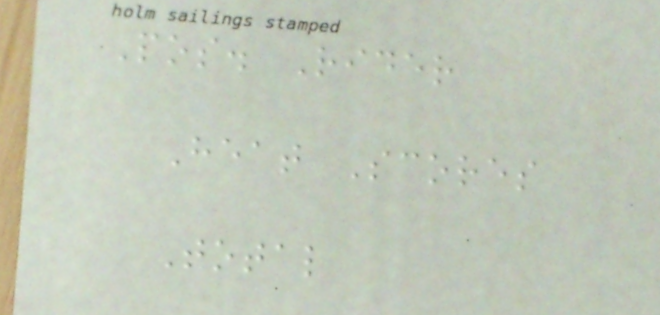Pos. Rider
Heat Scores
Total
